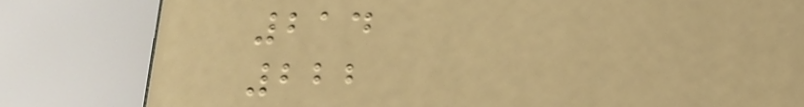214
222
